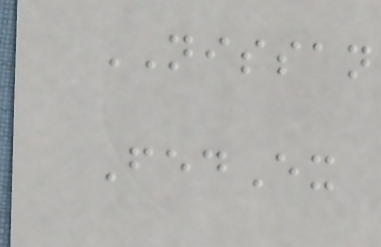NISSAN
FedEx
